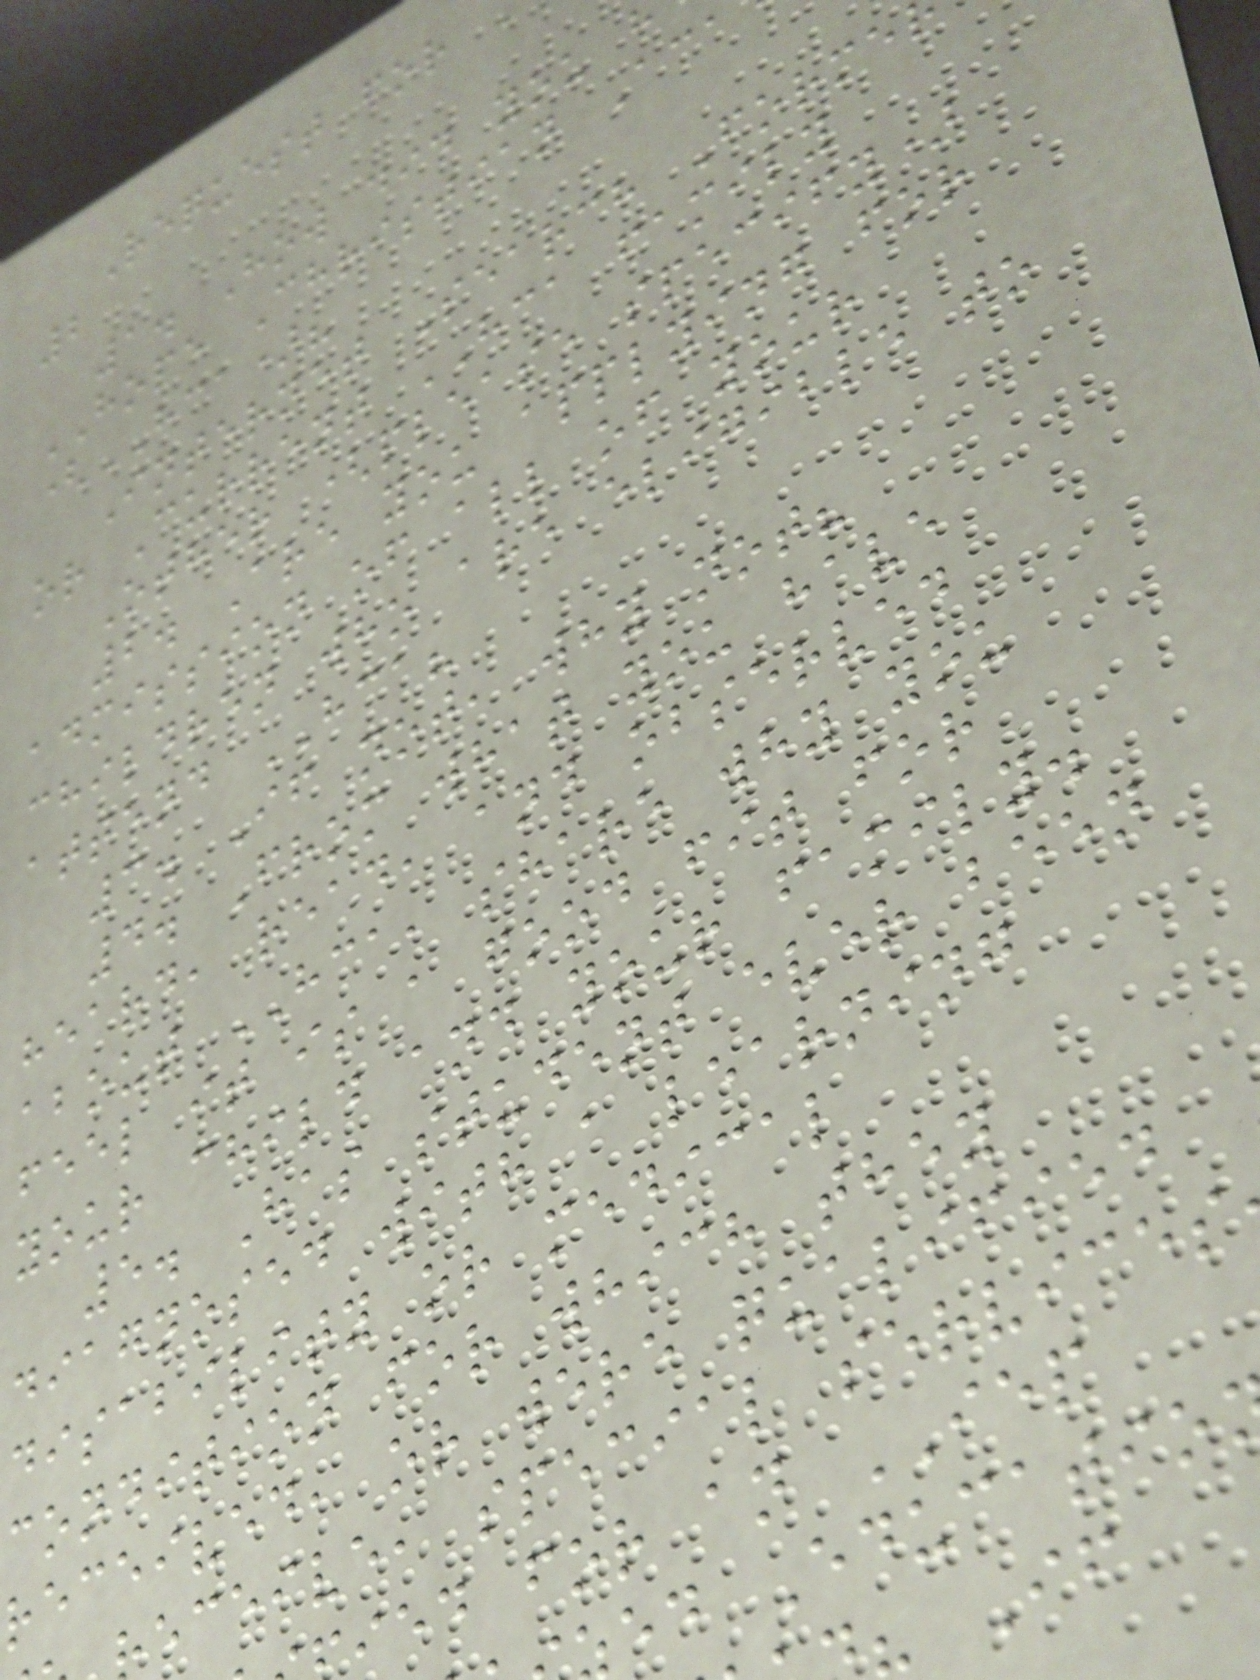Request for
2
1. How did you h
HOPE Christian Aca
(HCA)?
Internet Search Forme
or Current HCA family
Other (please specify)
2. Are you applying for
admission of all of your
children who are eligible to
attend HCA?
3. If not, why not?
4. From what you have
heard, read, and observed
about HCA, share why you
feel it is a good fit for
your child and your family.
5. Has student ever been
diagnosed with a learning
disability or medical
condition for which they
received, or were qualified
eceive, special services
ied for an IEP
ed Educatio
